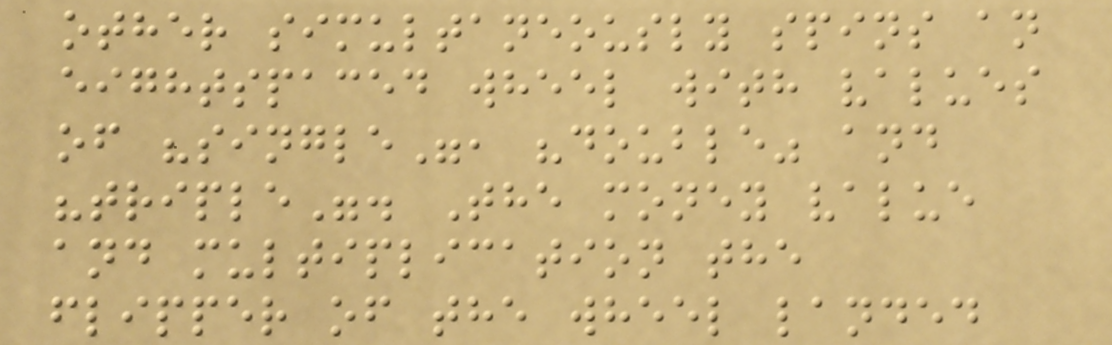other simultaneously spins an
eightspaced wheel with values
of "single", "double" and
"triple". The money value
and multiplication the
flipper of the wheel landed
